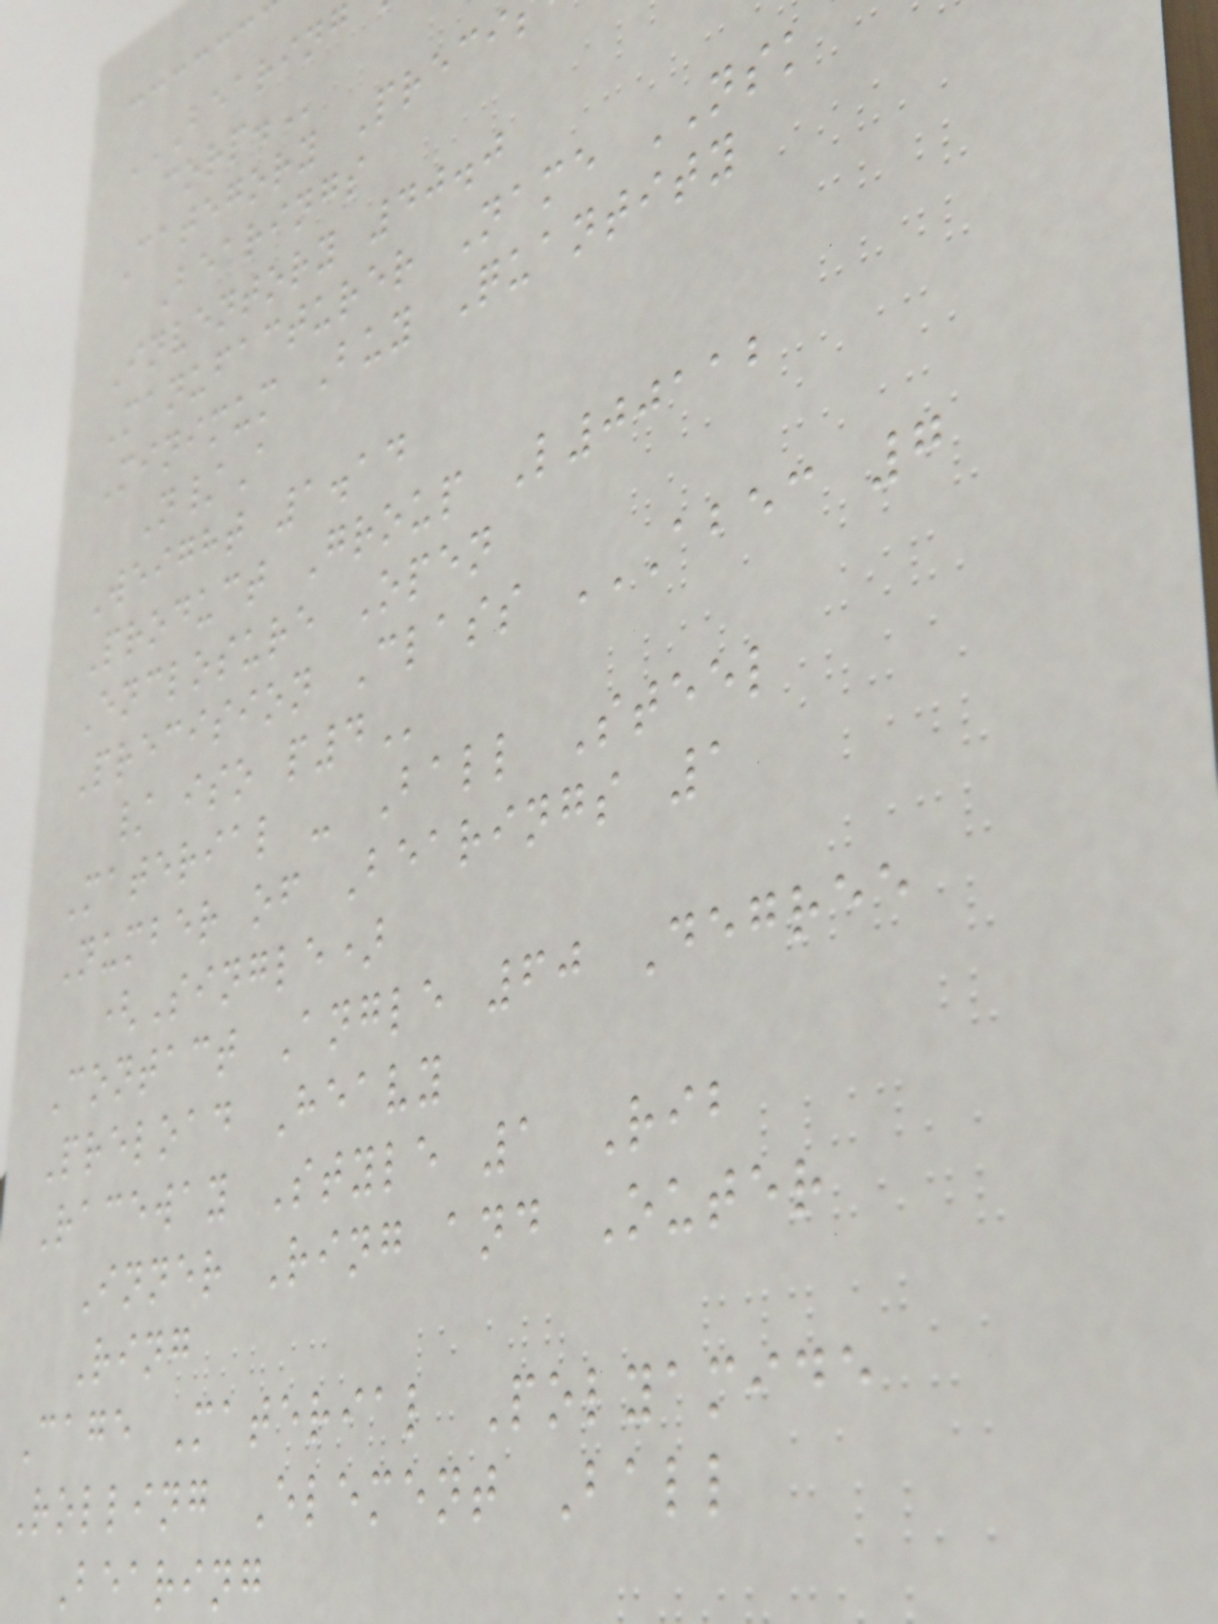Category Preci
Bearings
Inventory 40.0
Manufacturer Name NSK
Minimum Buy Quantity
N/A
Weight 1.14
Product Group L00112
Enclosure Open
Precision Class ABEC 7
/ iso
Material - Ball Steel
Number of Bearings 1
(Single)
Contact Angle 60 Degree
Preload Heavy
Raceway Style 1 Rib
Inner Ring and Outer
Ring
Cage Material Polyamide
Rolling Element Ball
Bearing
